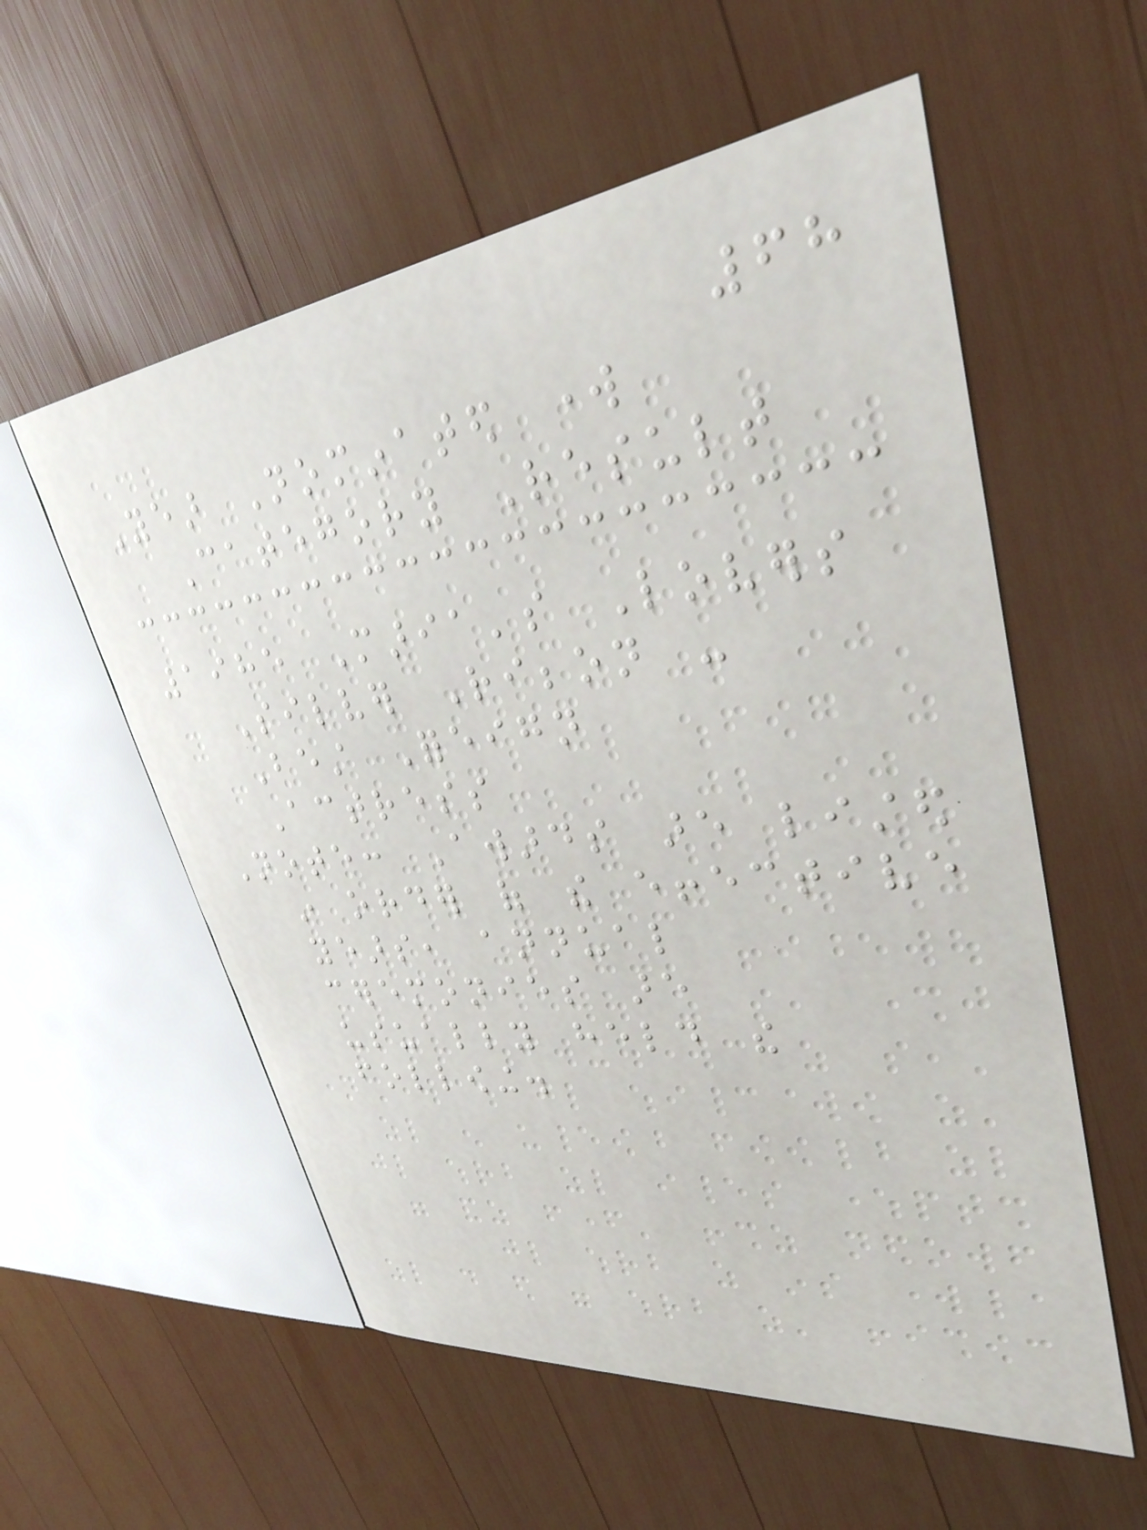68
Year Nominated work
Category Result
1985 Maria's Lovers
Silver Ribbon -
Best Foreign
Actress
Note: Awards are listed
in order of the effective
years, annual
ceremonies are
usually held the
following.
